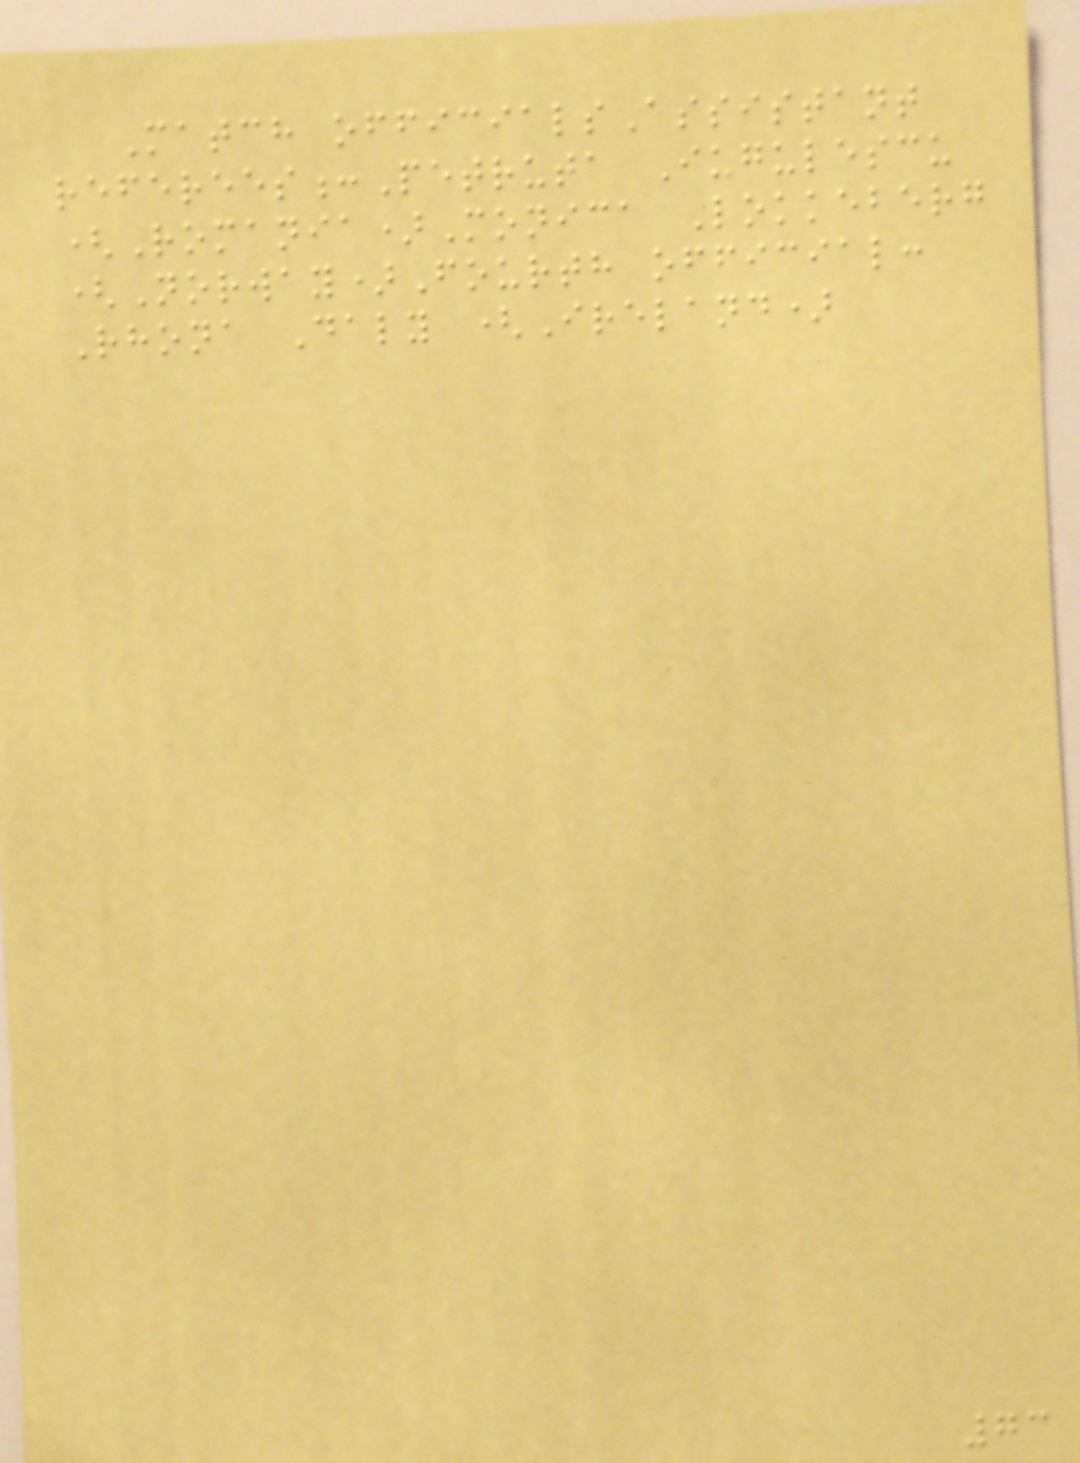Match officialsAssistant
referees:Petruta Iugulescu
(Romania)Monica Lokkeberg
(Norway)Fourth official:
Rhona Daly (Ireland)
73
